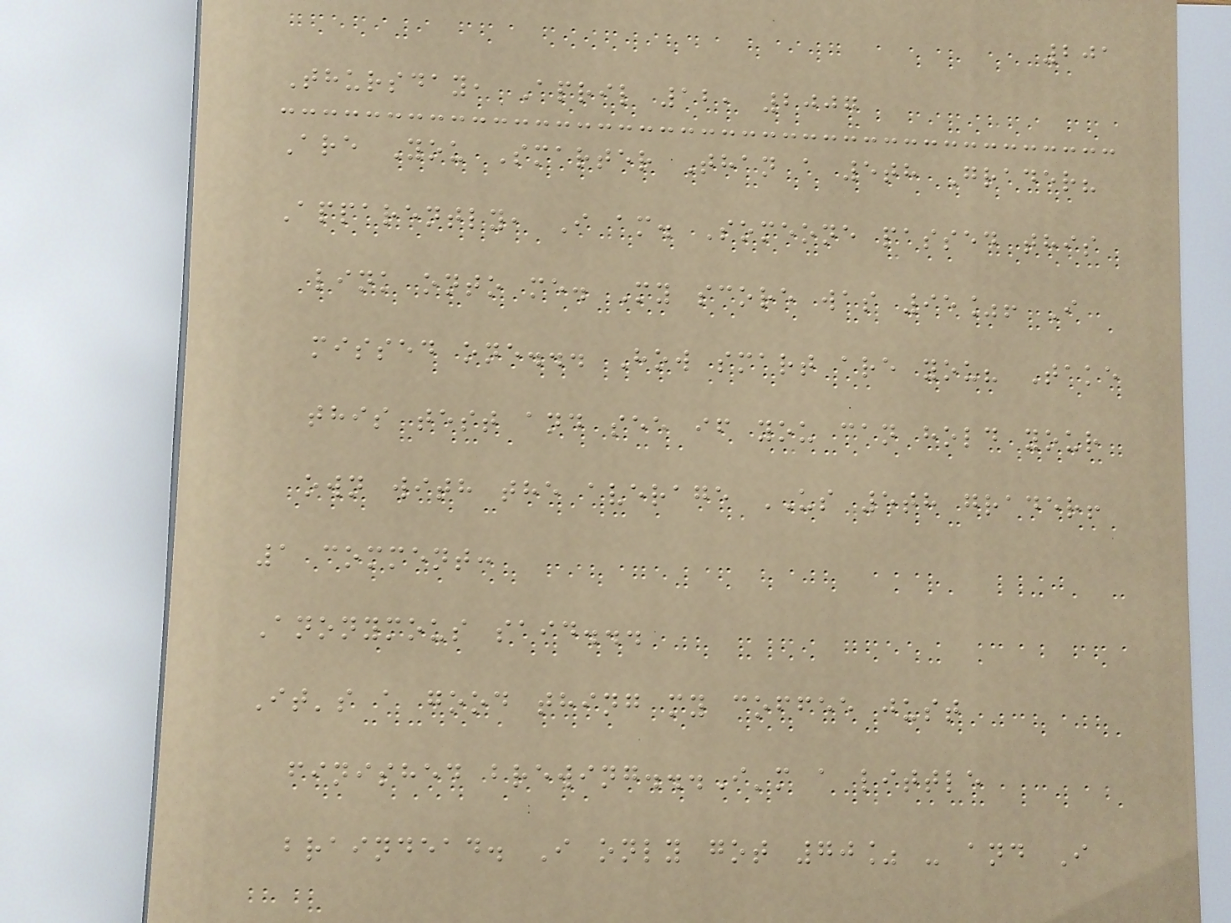201
Thursday, April 12, 2007
Are You Smarter Than a 5th Grader?
Apparently, I am. Someone passed this
link onto me. My score was 95%! I
missed one... How smart are you? Take
this test and see if you can hold your
own with the average US 5th grader!
1 comment:
Anonymous said...
It's a good thing my coffee just
finished brewing...I'm a little
braindead. I only got 70% - and I
